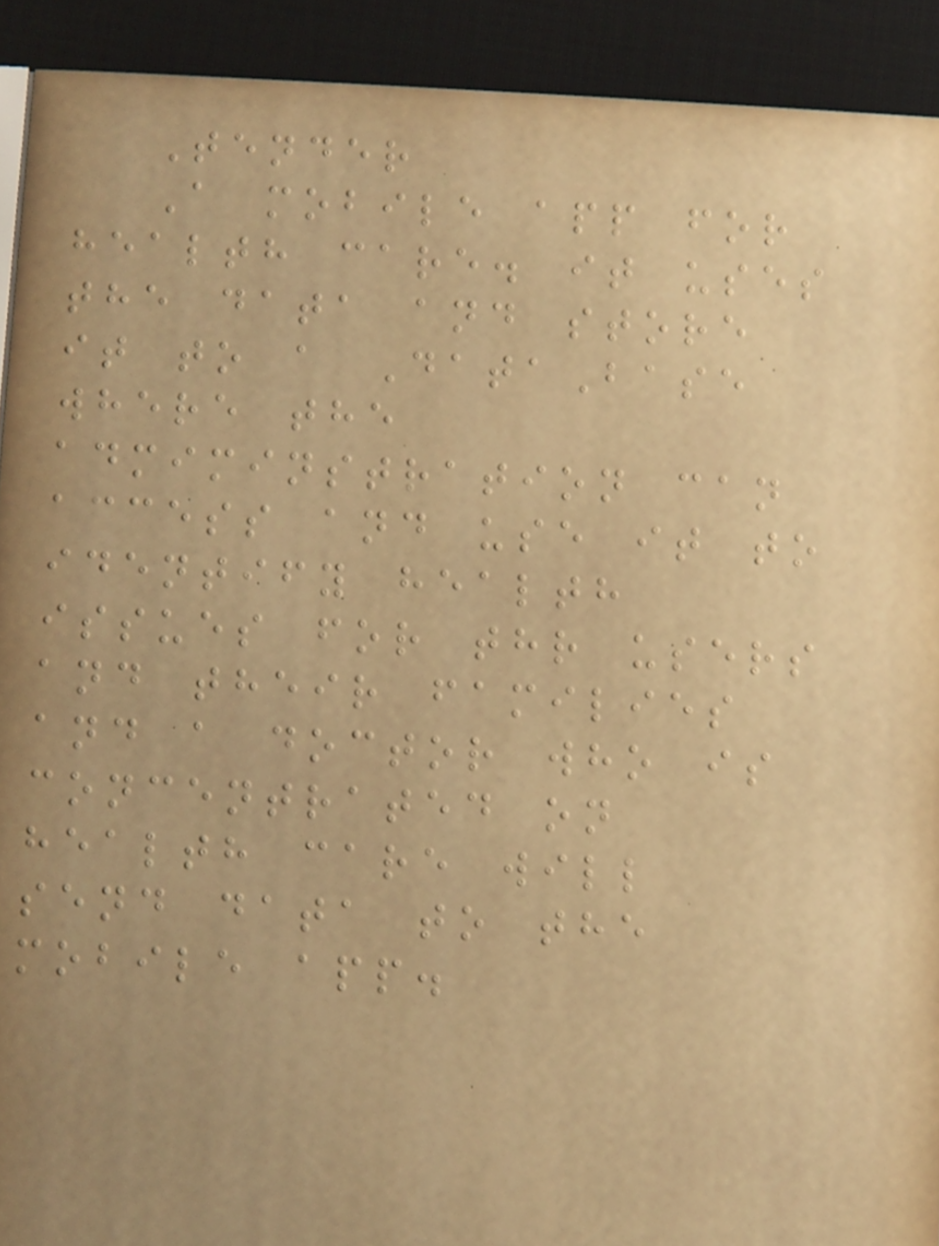Tender
A mobile app for
health care. it uses
the data and store
it to a DataBase
where the
admiminstration can
access and use it to
identify health
issues for thr users
and their families
and a doctor who is
concentrated on
health care will
send data to the
mobile app.
